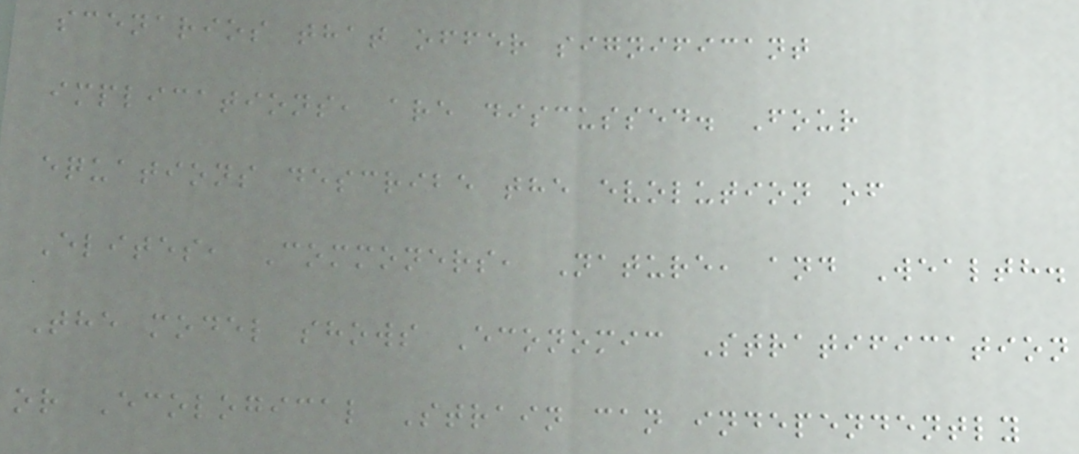scenarios that offer significant
implications, are discussed. Four
equations describe the evolution of
Elites, Commoners, Nature, and Wealth.
The model shows Economic Stratification
or Ecological Strain can independently
